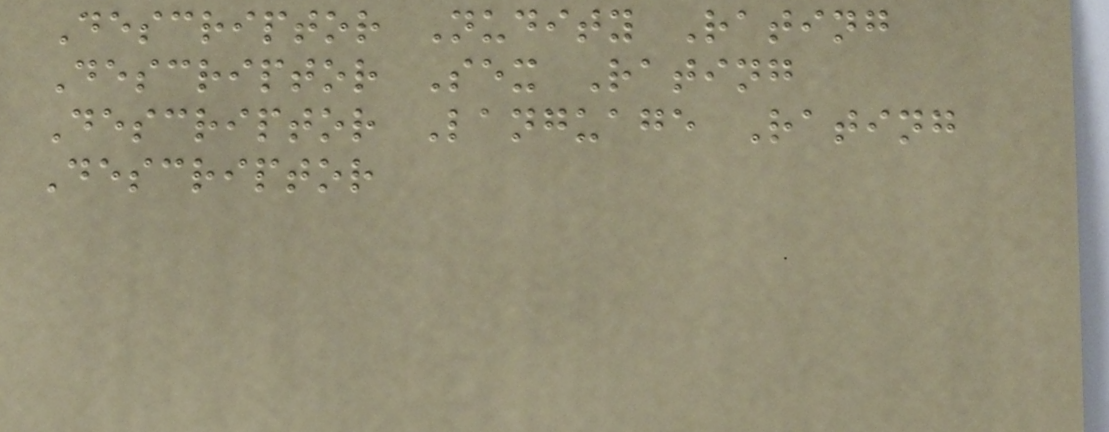Descriptor Nudity Rating
Descriptor Sex Rating
Descriptor Language Rating
Descriptor
